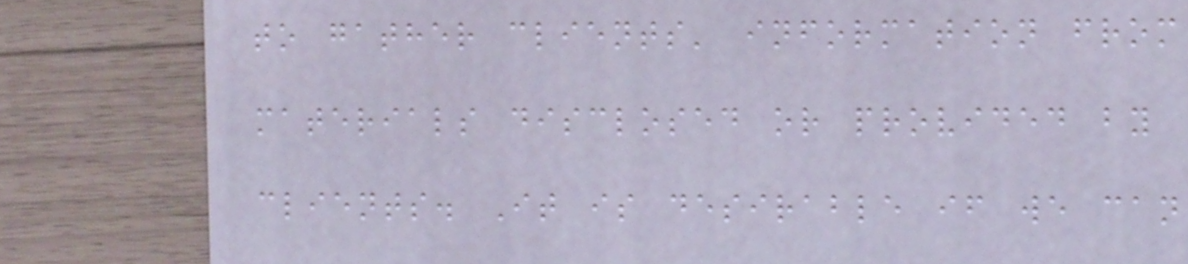to gather clients' information from
materials disclosed or provided by
clients. It is desirable if we can
